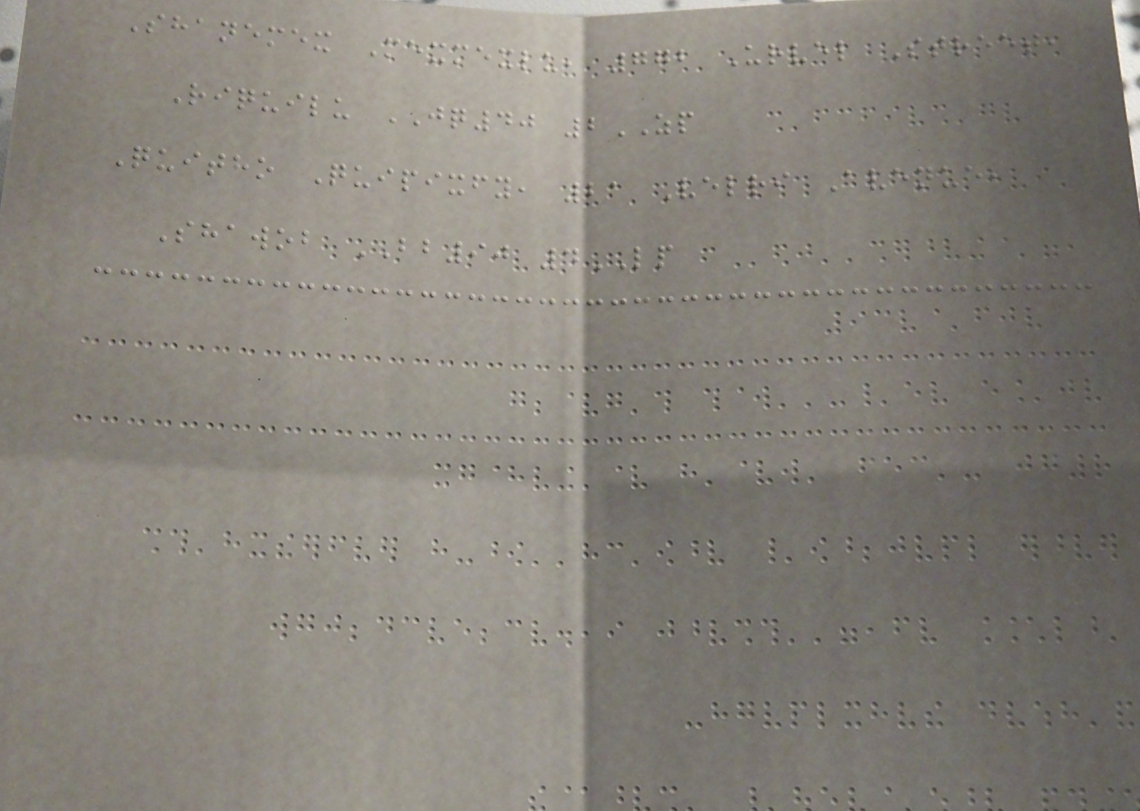Shanemex Mexmexlu, 772 Urvel Street,
Riquilu JQ40 2ZP
Quitho Quipixfy, 21 Velri Avenue,
Shawob BB90 4LP
